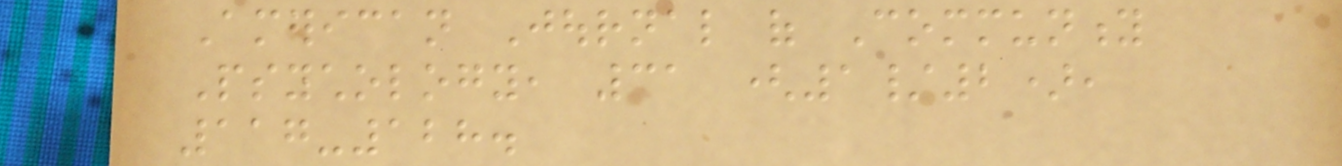American Journal of Community
Psychology, 31 (1/2),
117-128.
